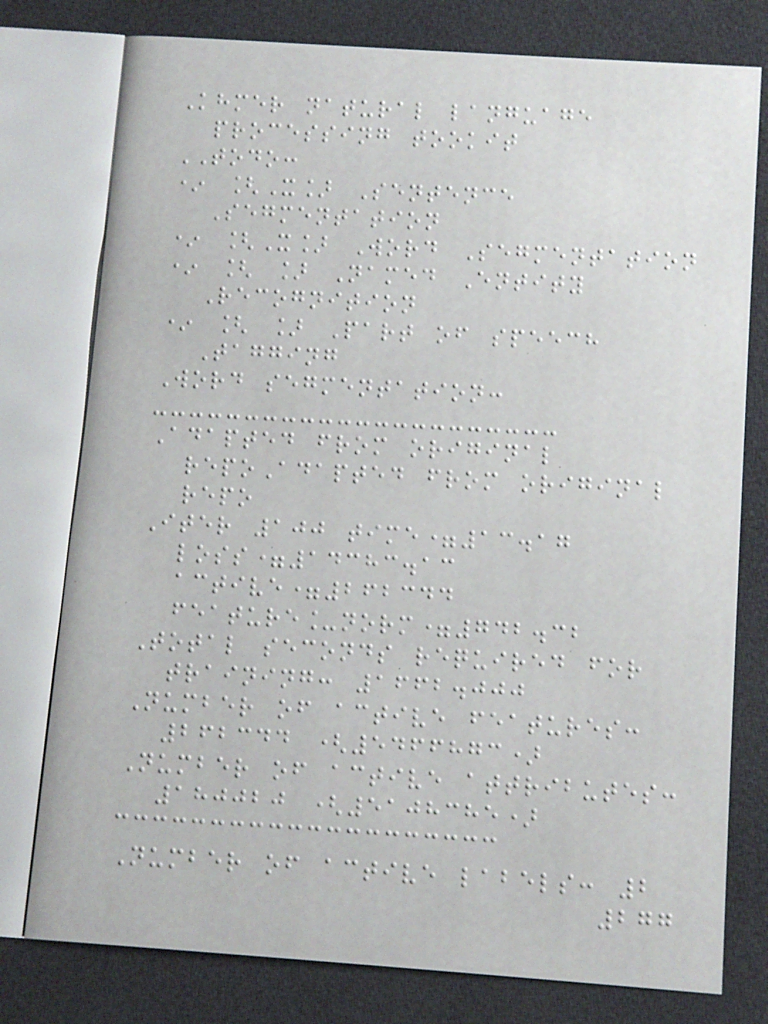Khmer natural language
processing tookit
TODO:
* [X] Sentence
Segmentation
* [X] Word Segmentation
* [ ] Named Entity
Recognition
* [ ] Part of speech
Tagging
Word segmentation:
Adapted from original
repoAdapted from original
repo
Iter 100 time=13.17
loss=14383.13
active=262344
feature_norm=742.32
Total seconds required for
training: 1662.000
Number of active features:
262344 (5466873)
Number of active attributes:
180020 (5108385)
Number of active labels: 2
277
